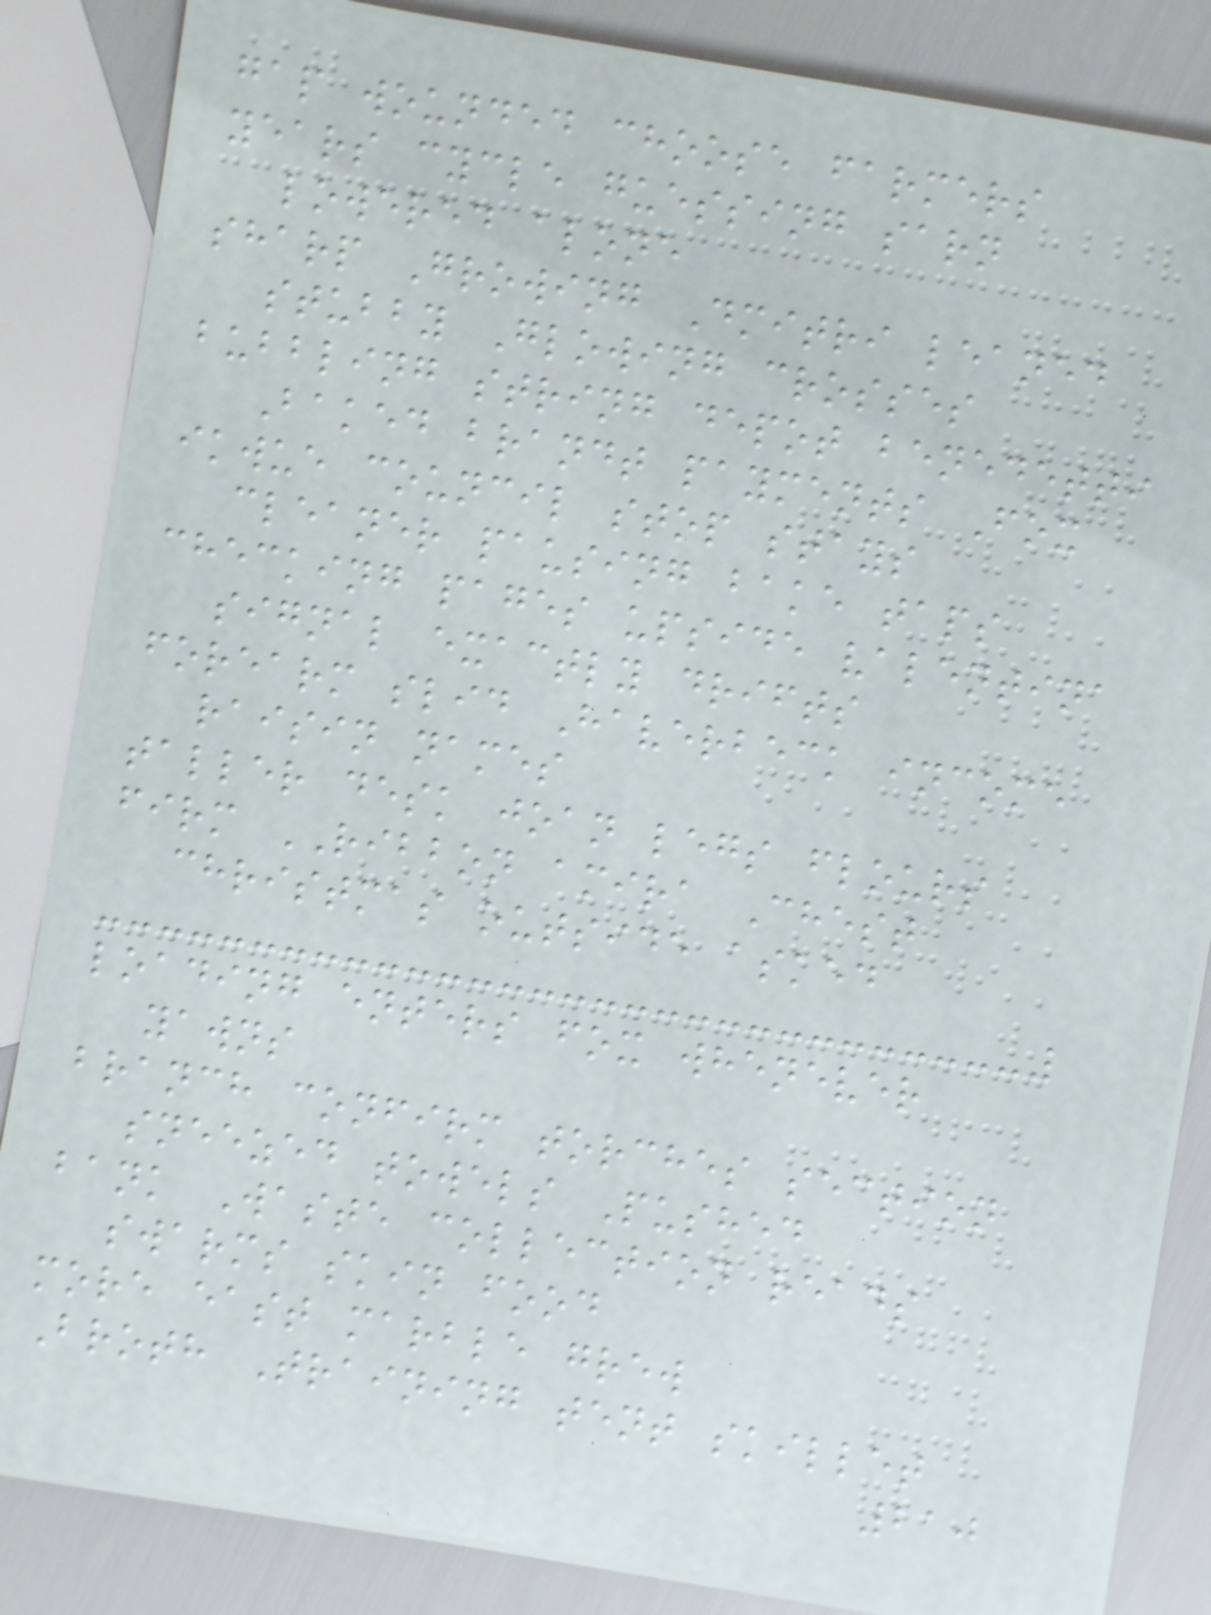gap wounded choose farmers
years cycle guessing sarn
lowered alone
sharp Growing Dmitri leaned
stubby Glowing crosses
bubbling string depot benedetti
Baked brandt payments Fox
ikwue council stop stays
cleaner pausing bake taps
checking pages upside valentina
signal exactly drifts
forearm slid Haverbeck income
raisin names
taller desk joan legs flours
firm RIBBON amira Chest
christmas outside asked
loading enters fox whenever
yawns
branch confirm torches section
sneezed towels Pushed
bank Waste collection reads
swarms skin food
more east marble grew
Broth Training tent skillet
210
